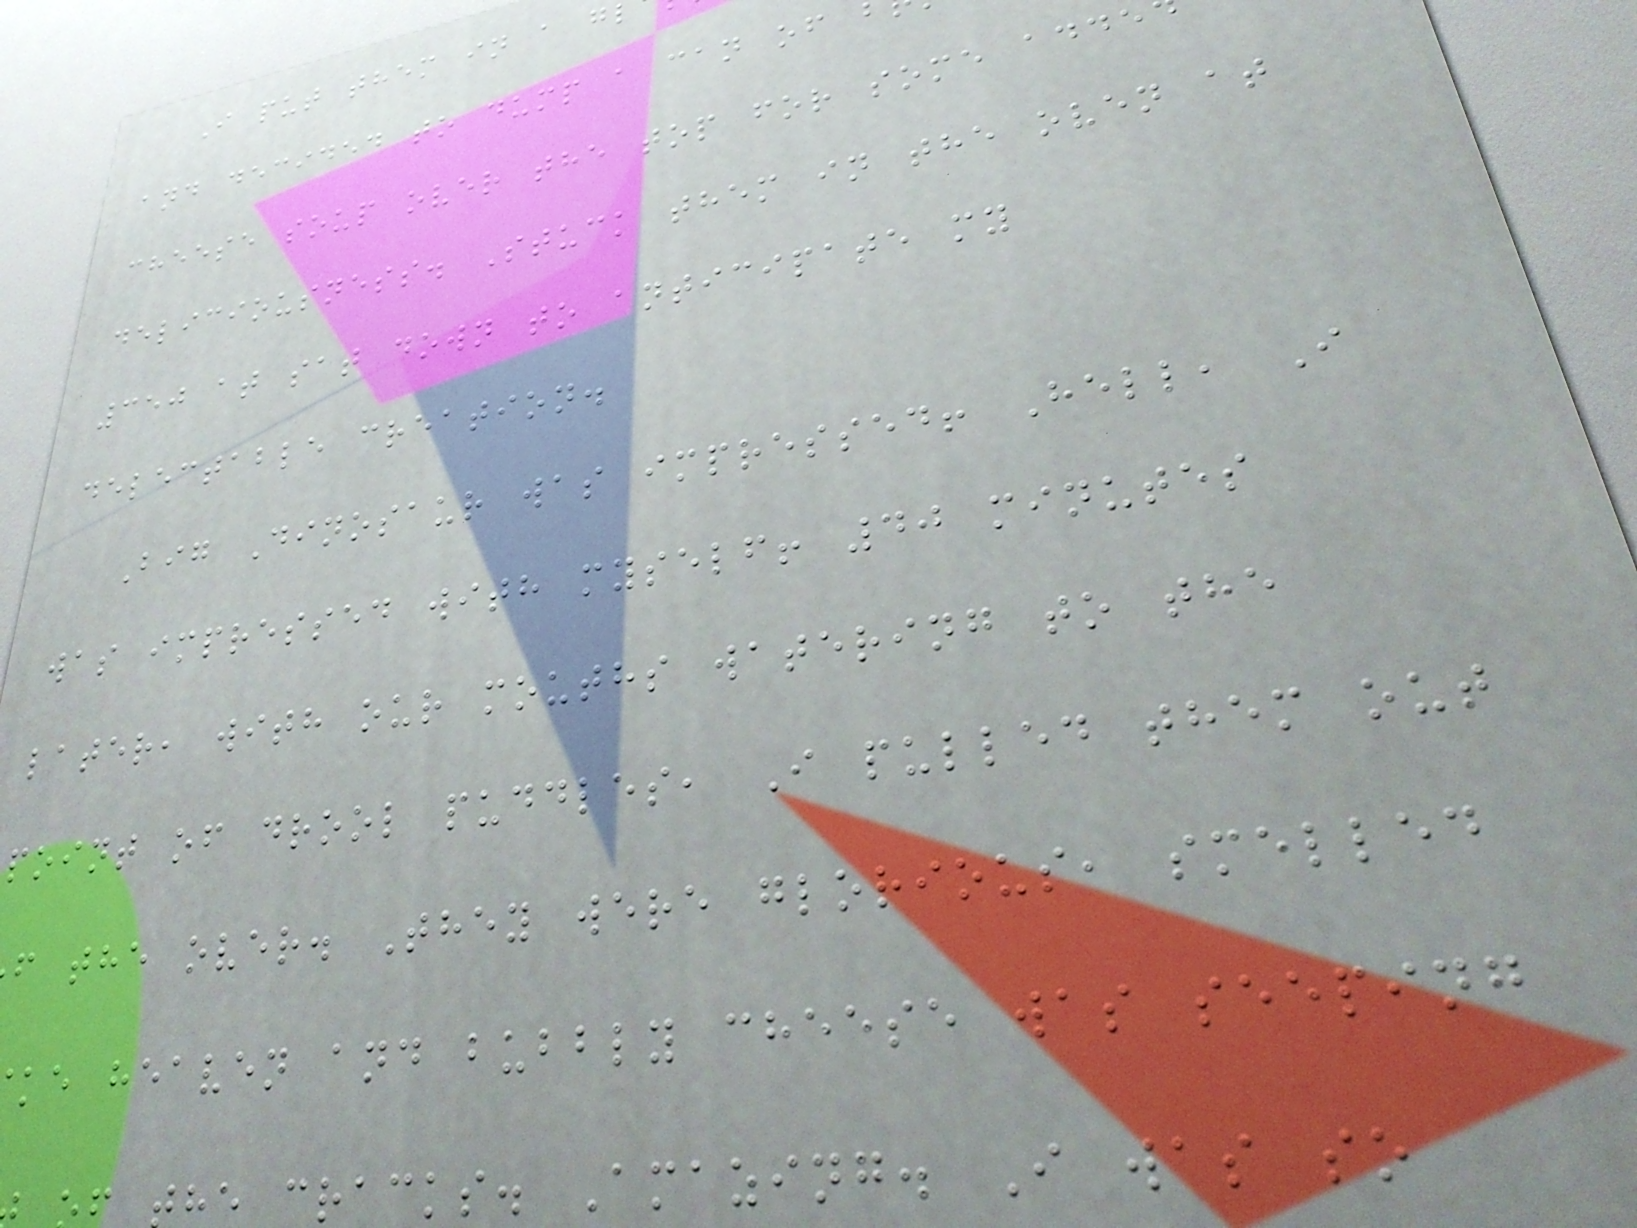I put them in a g
and decided to dump a can of
cheese soup over the top for some adde
deliciousness. Stuck them in the oven at
350 at sat down to anticipate my
delectable creation.
Big Dinosaur was impressed! Hell, I
was impressed with myself! 40 minutes
later, with our mouths watering to the
point of drool puddles, I pulled them out
f the over. They were glorious, smelled
ke heaven and bubbly cheese was seeping
he cracks. Amazing. I was so
